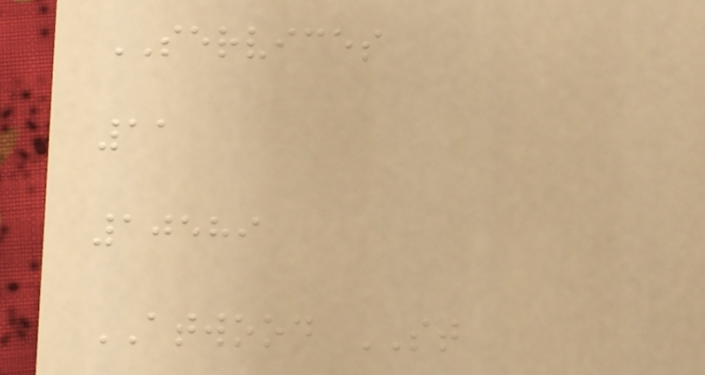SERVICES
11
10589
ATWOOD ST
